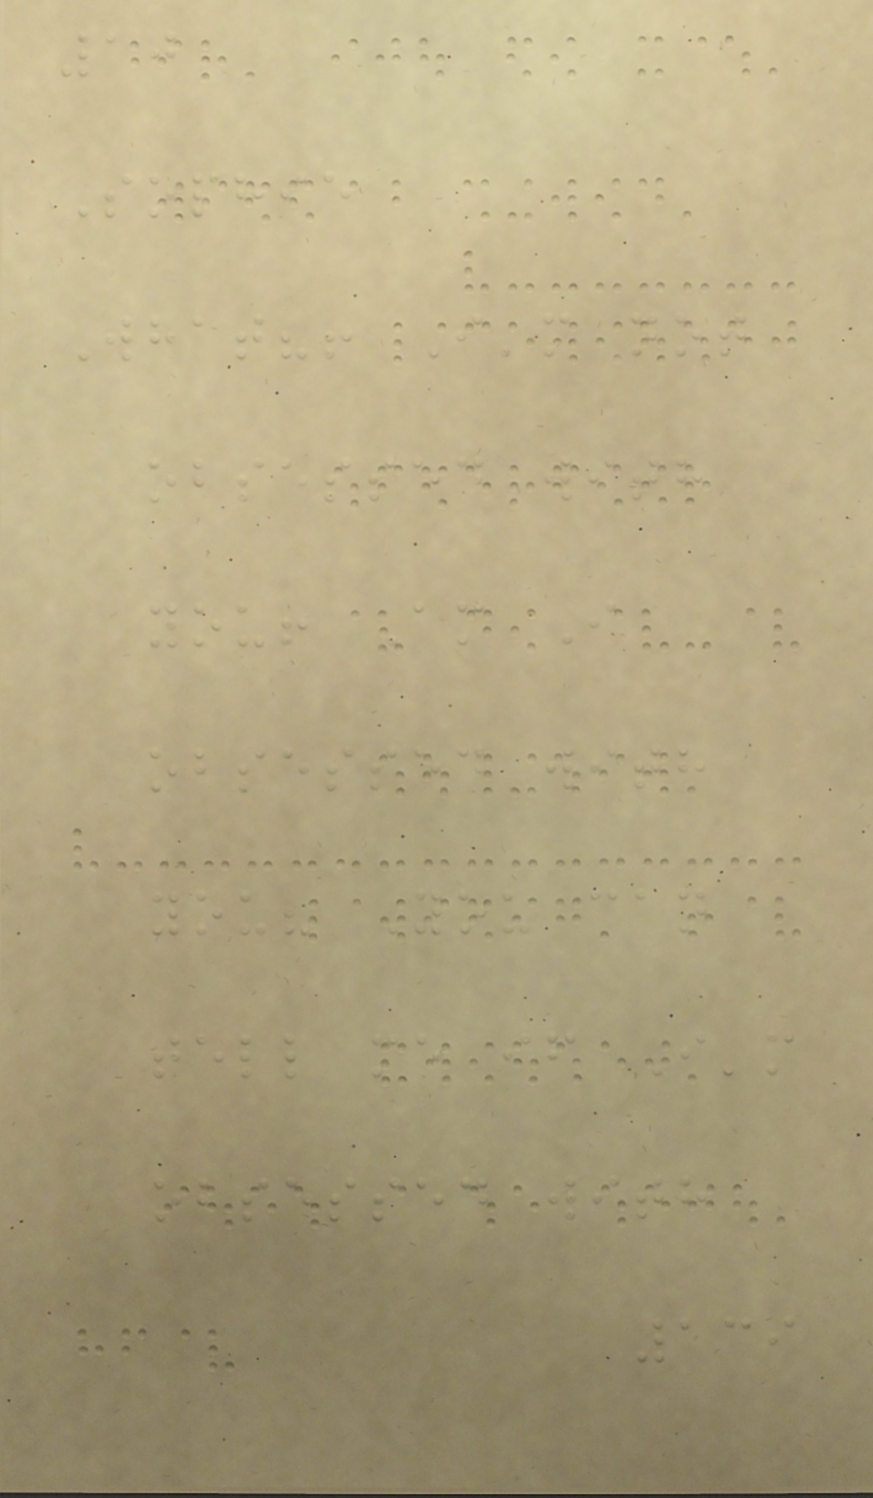10
Sophie
What?! I'm not
obsessed with
you! Am I
obsessed with
you? You can
tell me if I'm
obsessed with
139
